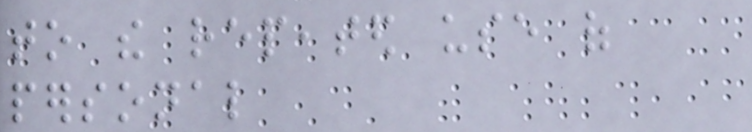to the repeated use of
personal
